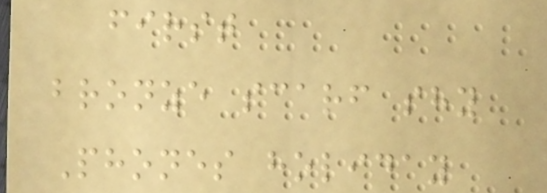first
bronze scarf shy
Phones holiday
